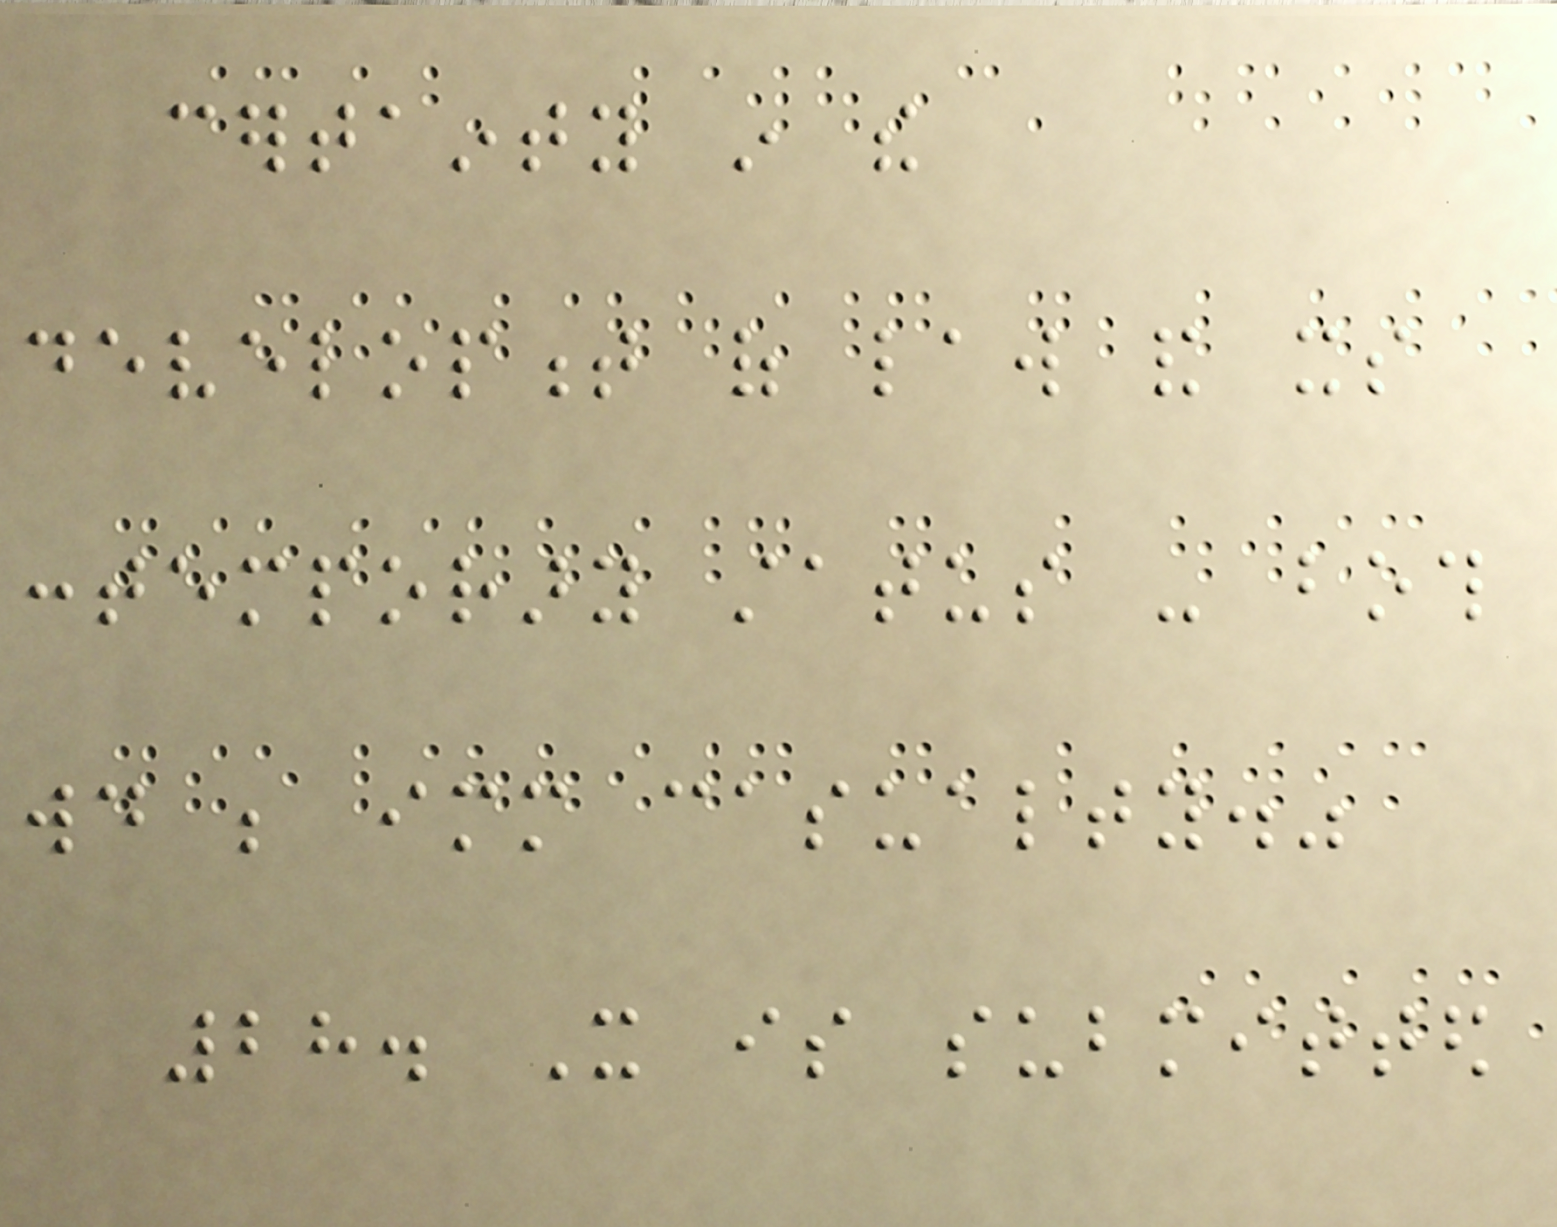certainty in the
development of law and its
contemporary status - both
would be immediate casualty."
28. It is submitted
